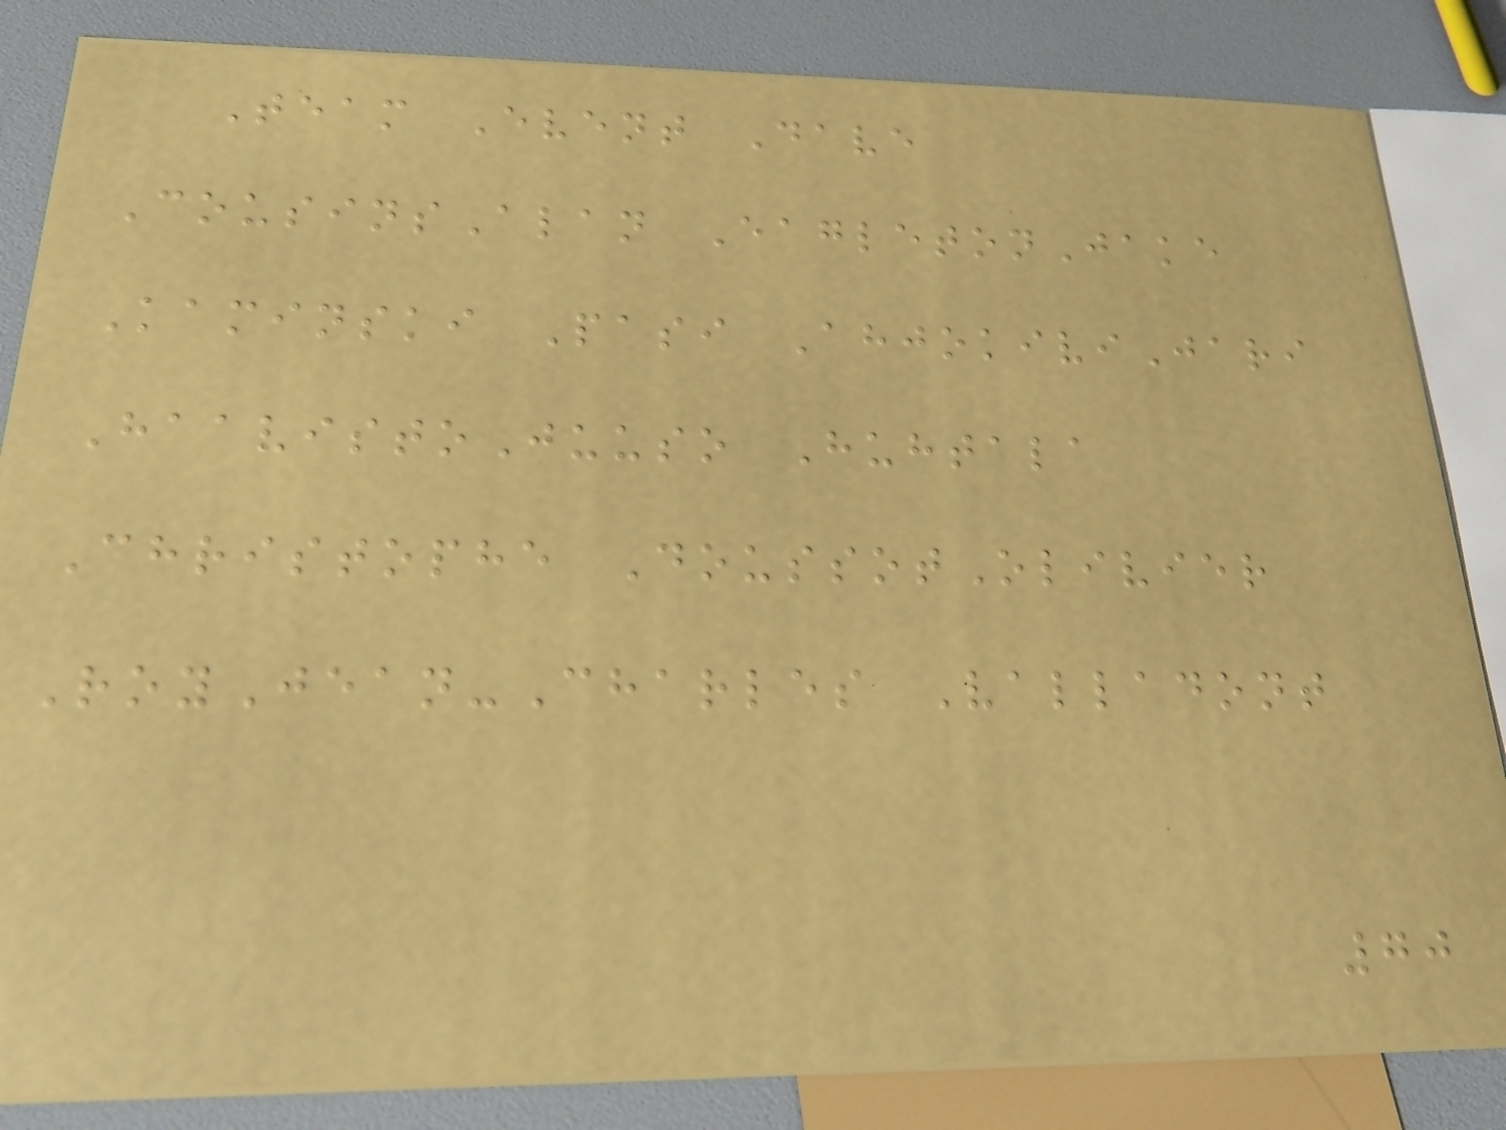Team Event Dave
CousinsAlan EagletonJake
Kaminski Pasi AhjokiviJari
HaavistoJuuso Huhtala
Christophe DoussotOlivier
RoyJean-Charles Valladont
70
